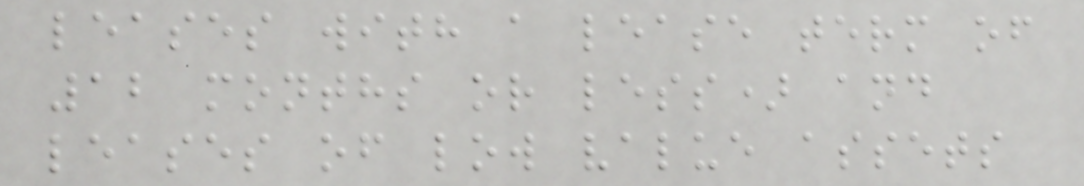leases with a lease term of
12 months or less) and
leases of low value assets
